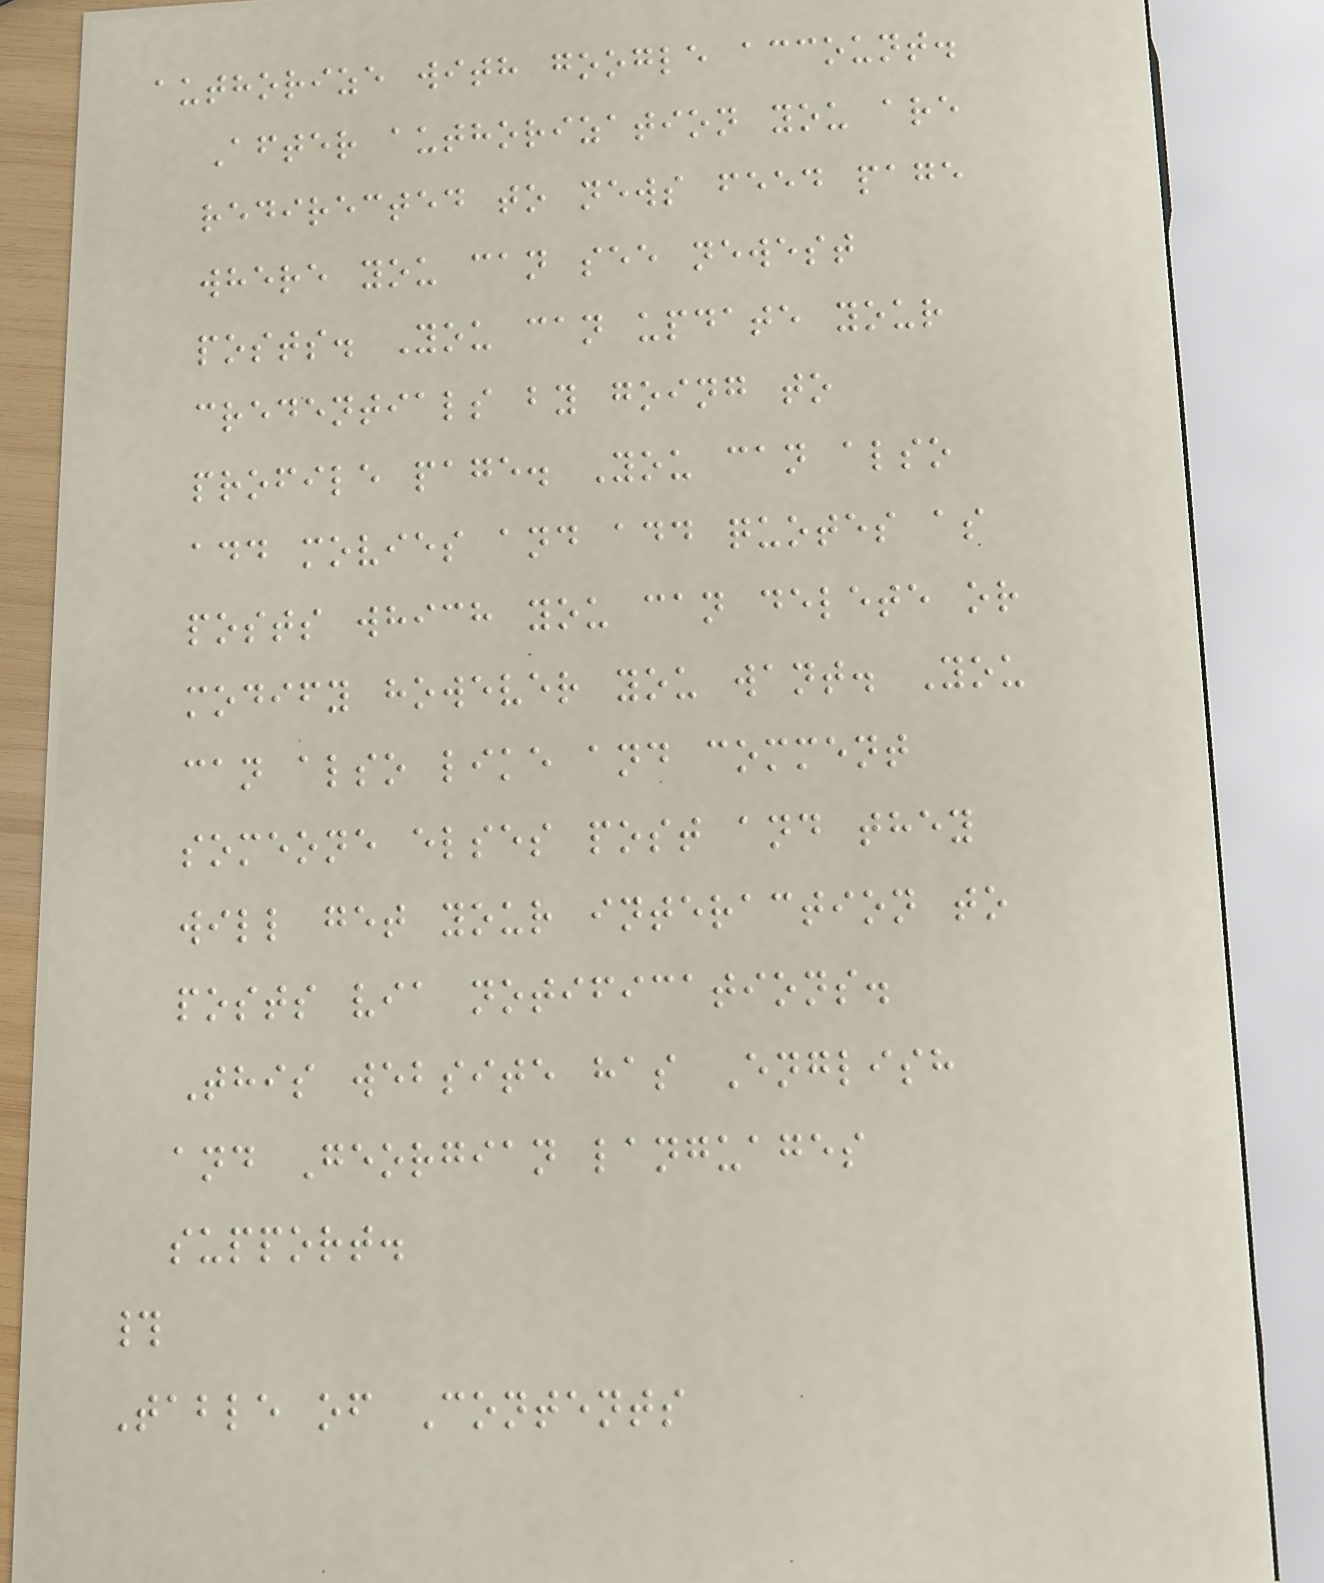authorize with google account.
After authorization you are
redirected to news feed page
where you can see newest
posts. You can update your
credentials by going to
profile page. You can also
add movies and add quotes as
posts which you can delete or
modify however you want. You
can also like and comment
someone elses post and they
will get your interaction to
posts via notifications.
This website has English
and Georgian languages
support.
#
Table of Contents
